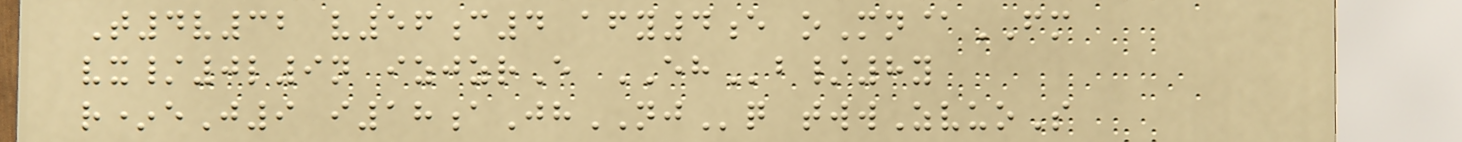T4v32 v56c4 afy4e oMn@FM
vx/0l9n izjzrE EHb/8y
r*eJ9 i18aJhNJq twwZvuoS
